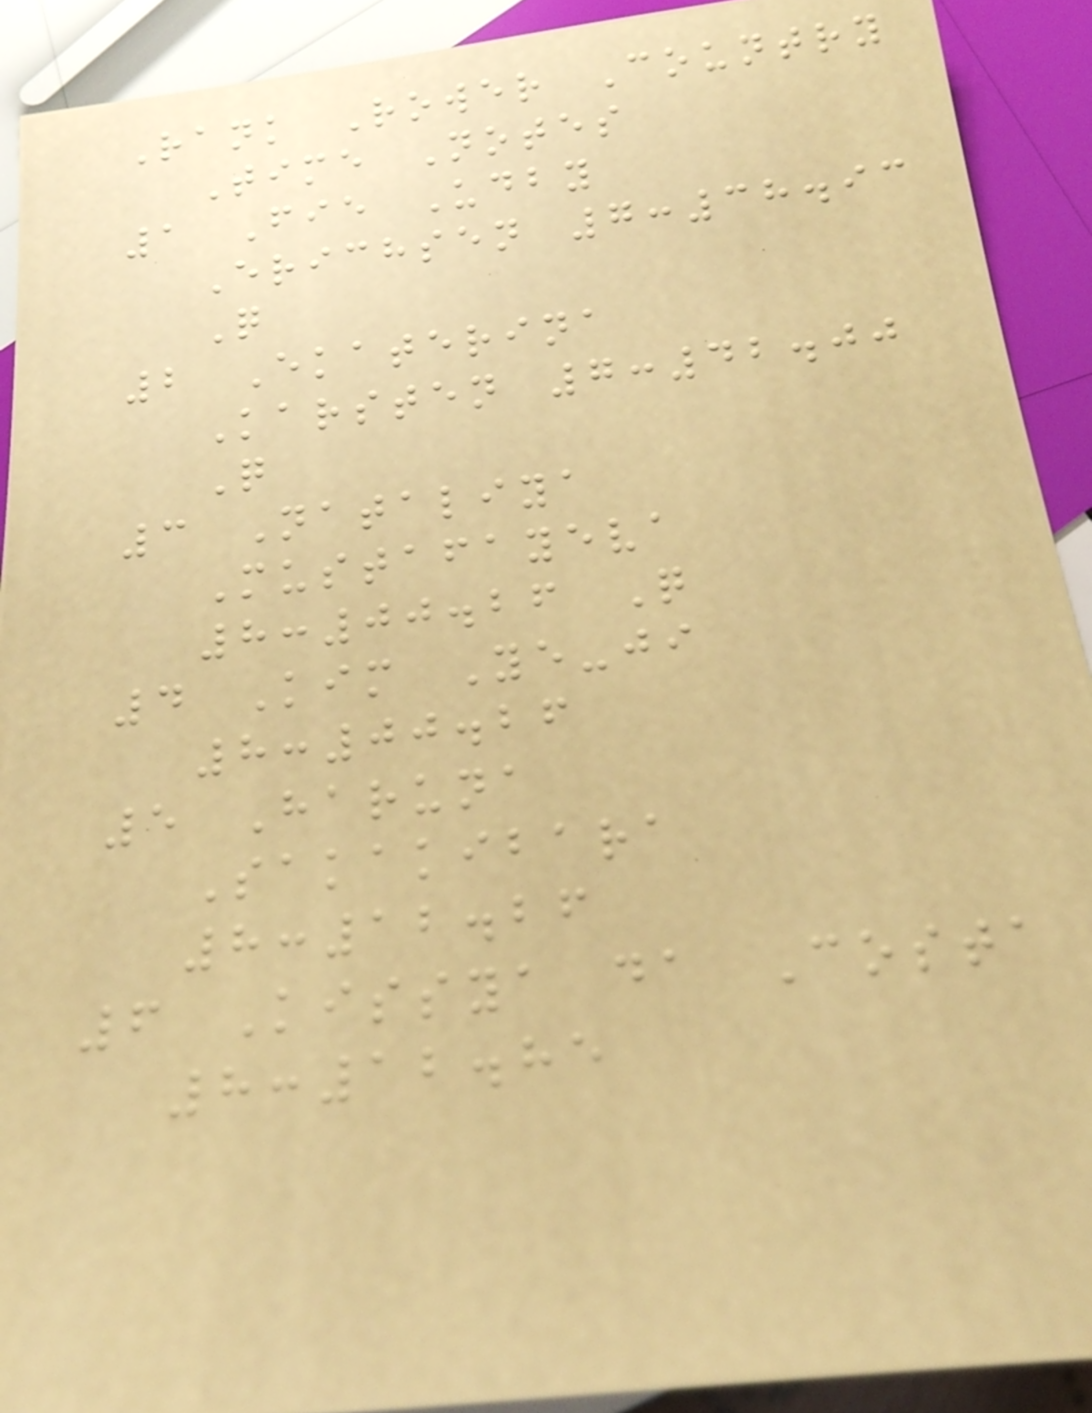Rank Rower Country
Time Notes
1 Fie Udby
Erichsen 7:38.93
Q
2 Ekaterina
Karsten 7:42.00
Q
3 Nataliya
Mustafayeva
8:00.26 Q
4 Kim Ye-ji
8:00.26
5 Haruna
Sakakibara
8:12.26
6 Kissya da Costa
8:12.85
